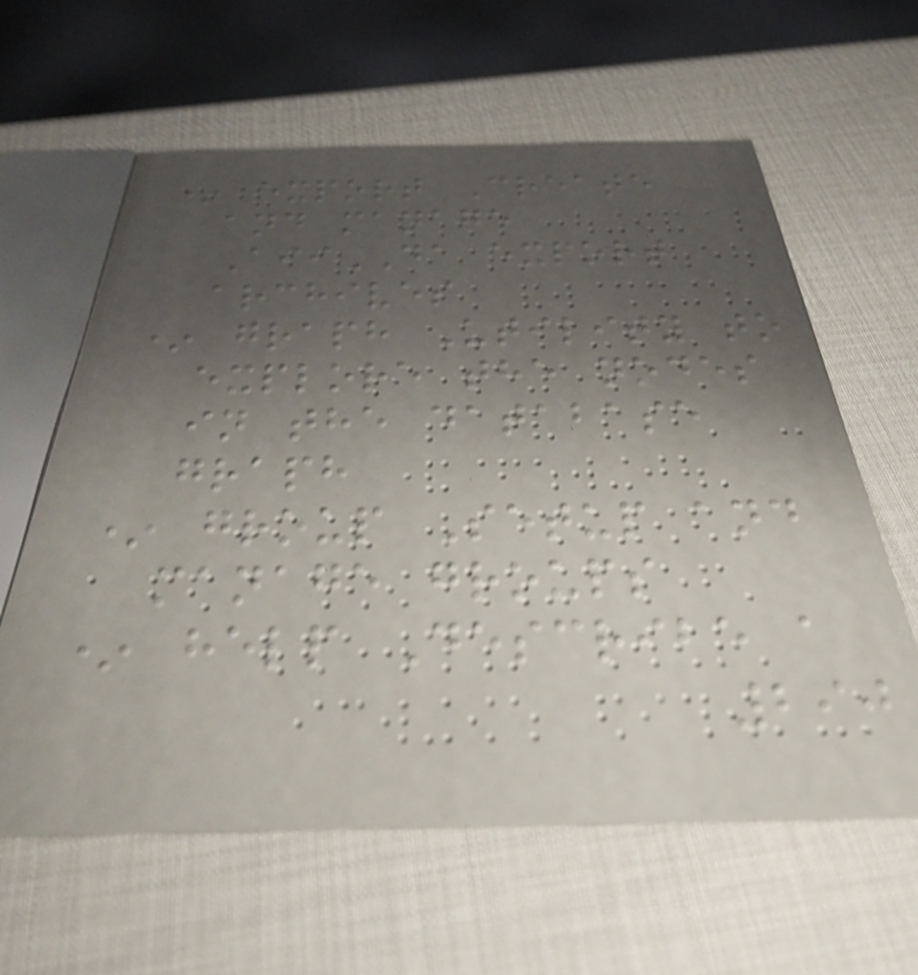* export Create
and manage
AiiDA export
archives
* graph Utility to
explore the nodes
in the database
graph
* group Setup and
manage groups
* help Describe a
290
